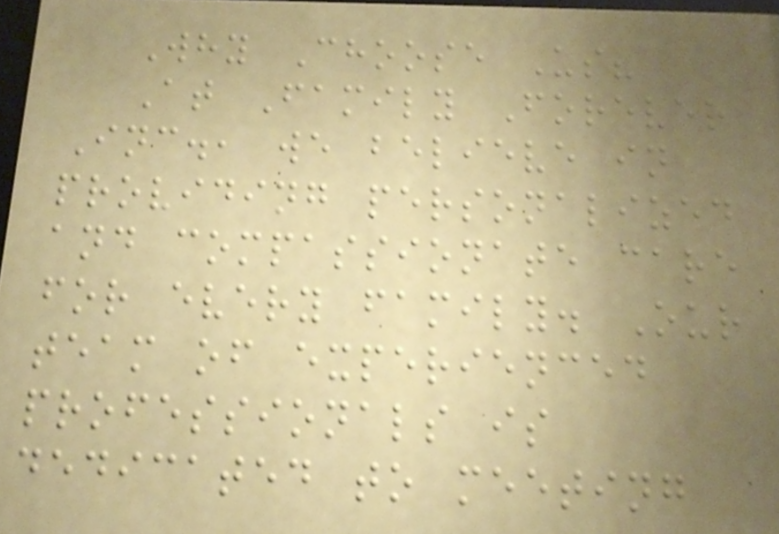Why Choose Us?
At Family Forever
Inc., we believe in
providing personalized
and compassionate care
for every family. Our
team of experienced
professionals is
dedicated to meeting
